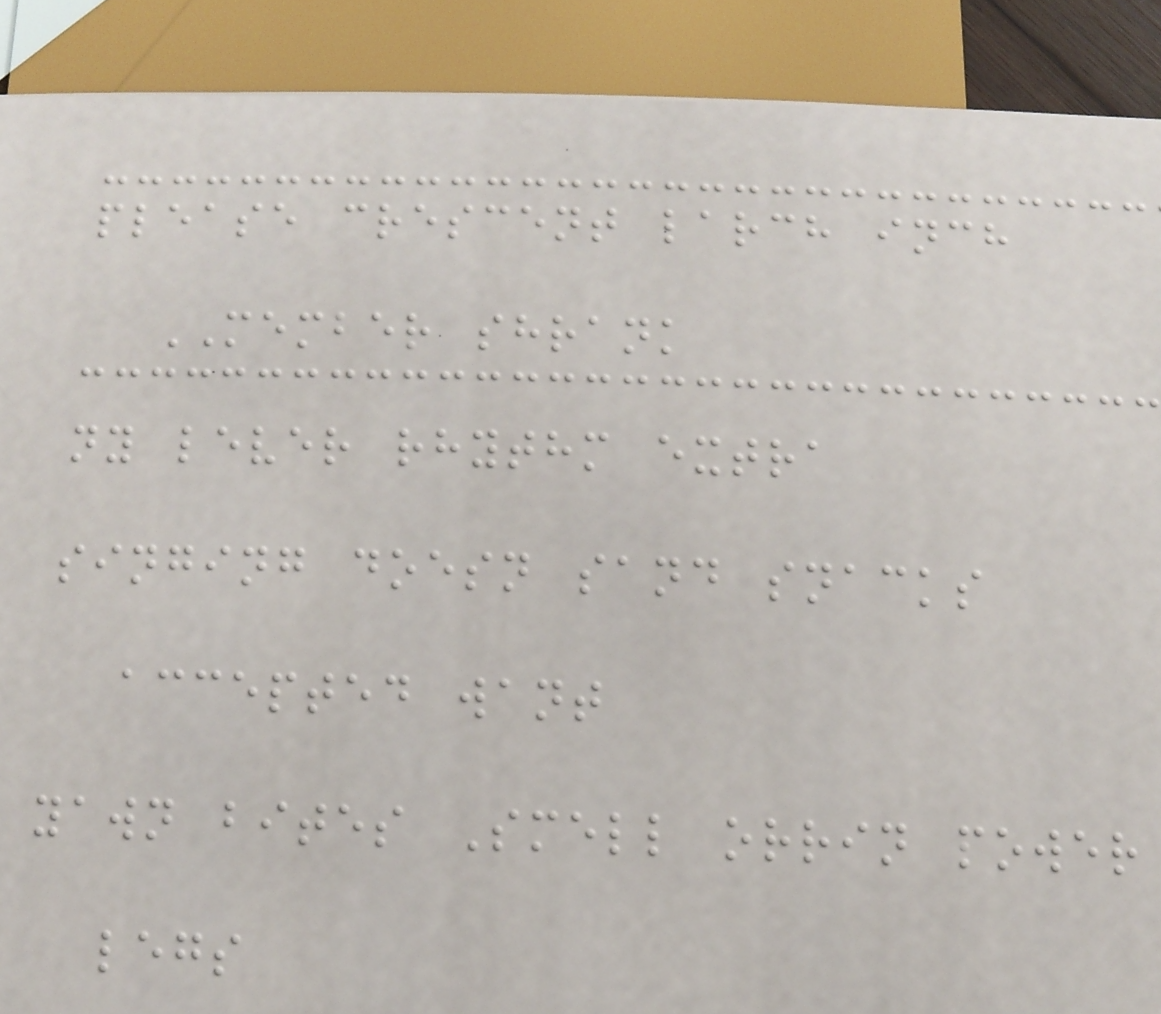please crescent larch inch
MEMBER shrank
ny lever rhythm extra
singing doesn sand snacks
accepted want
yawn bites Smell orrin power
legs
